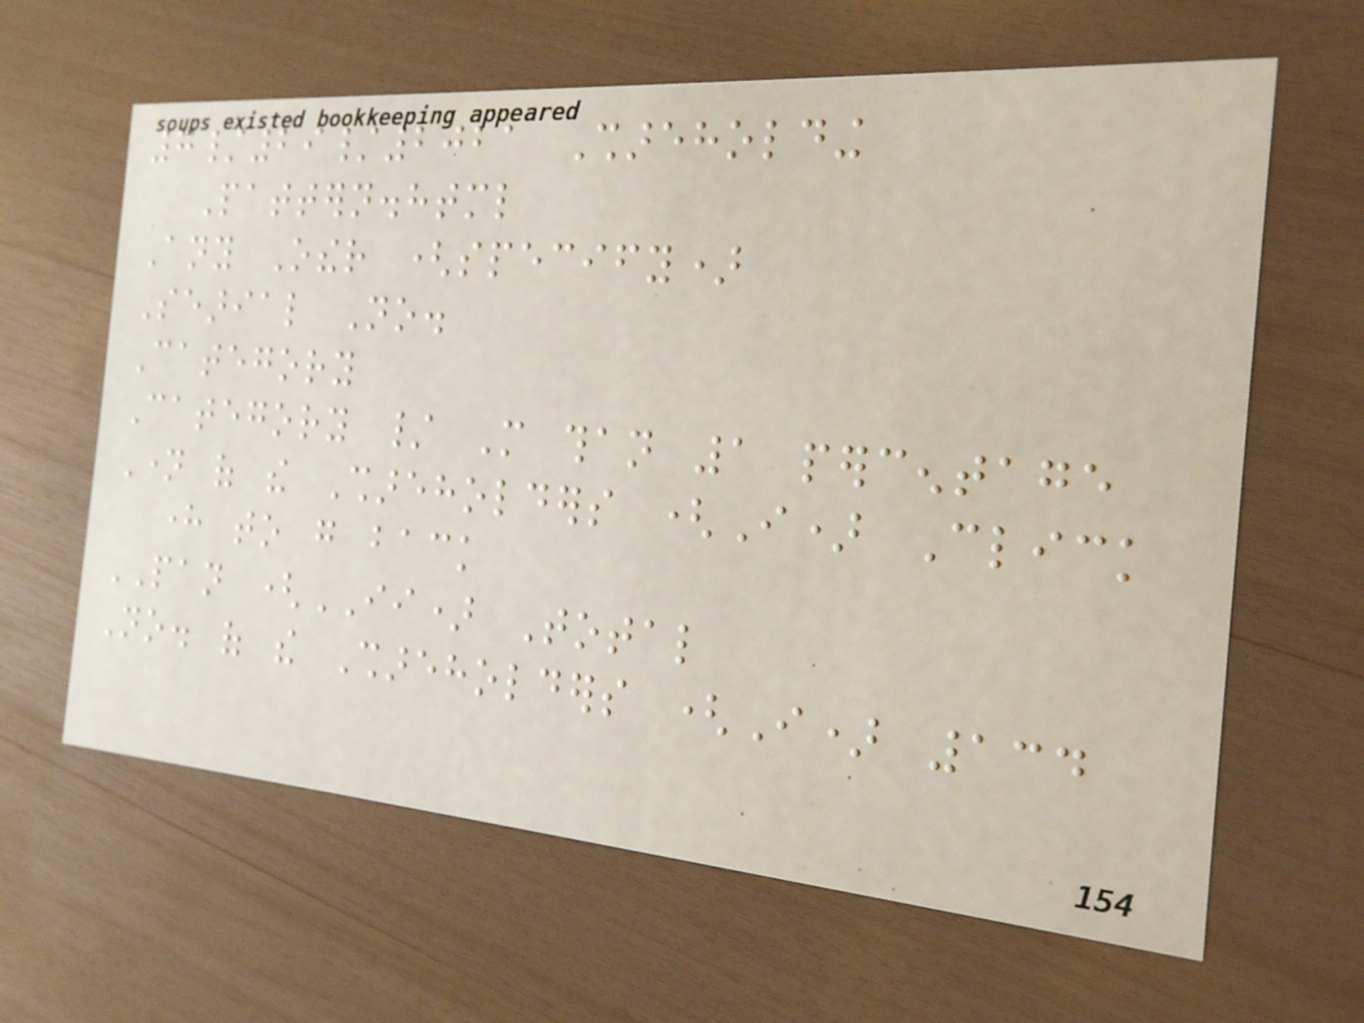7/29/2021 Shareholding
Pattern.html
Any Other (specify)
Searial No.
Category
Category / More than 1 percentage
Name of the Shareholders (I) Click
here to go back
PAN (II) Total
No. of the Shareholders (I) 134
